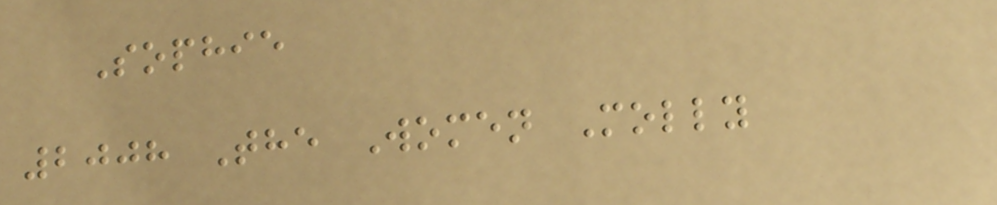Sophie
2008 The Women Molly
